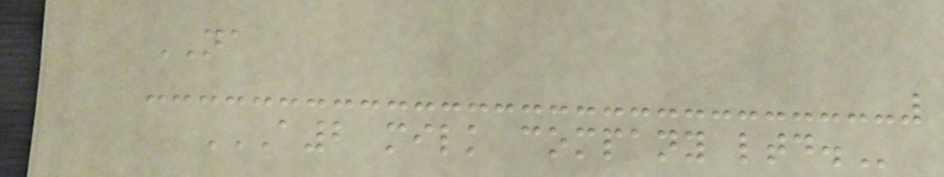NA
A2 MILK COMPANY LTD.
